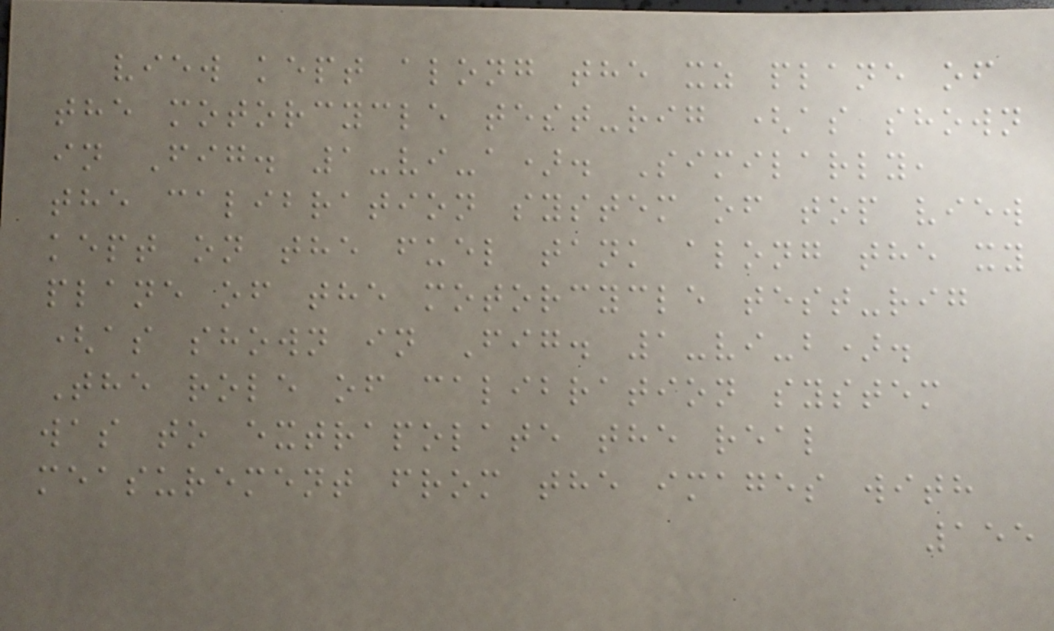view kept along the xz plane of
the motorcycle test-rig (as shown
in Fig. 1-vi-a). Similarly,
the calibration system of top view
kept on the fuel tank along the xy
plane of the motorcycle test-rig
(as shown in Fig. 1-vi-b).
The role of calibration system
was to extrapolate the real
measurement from the images with
155
